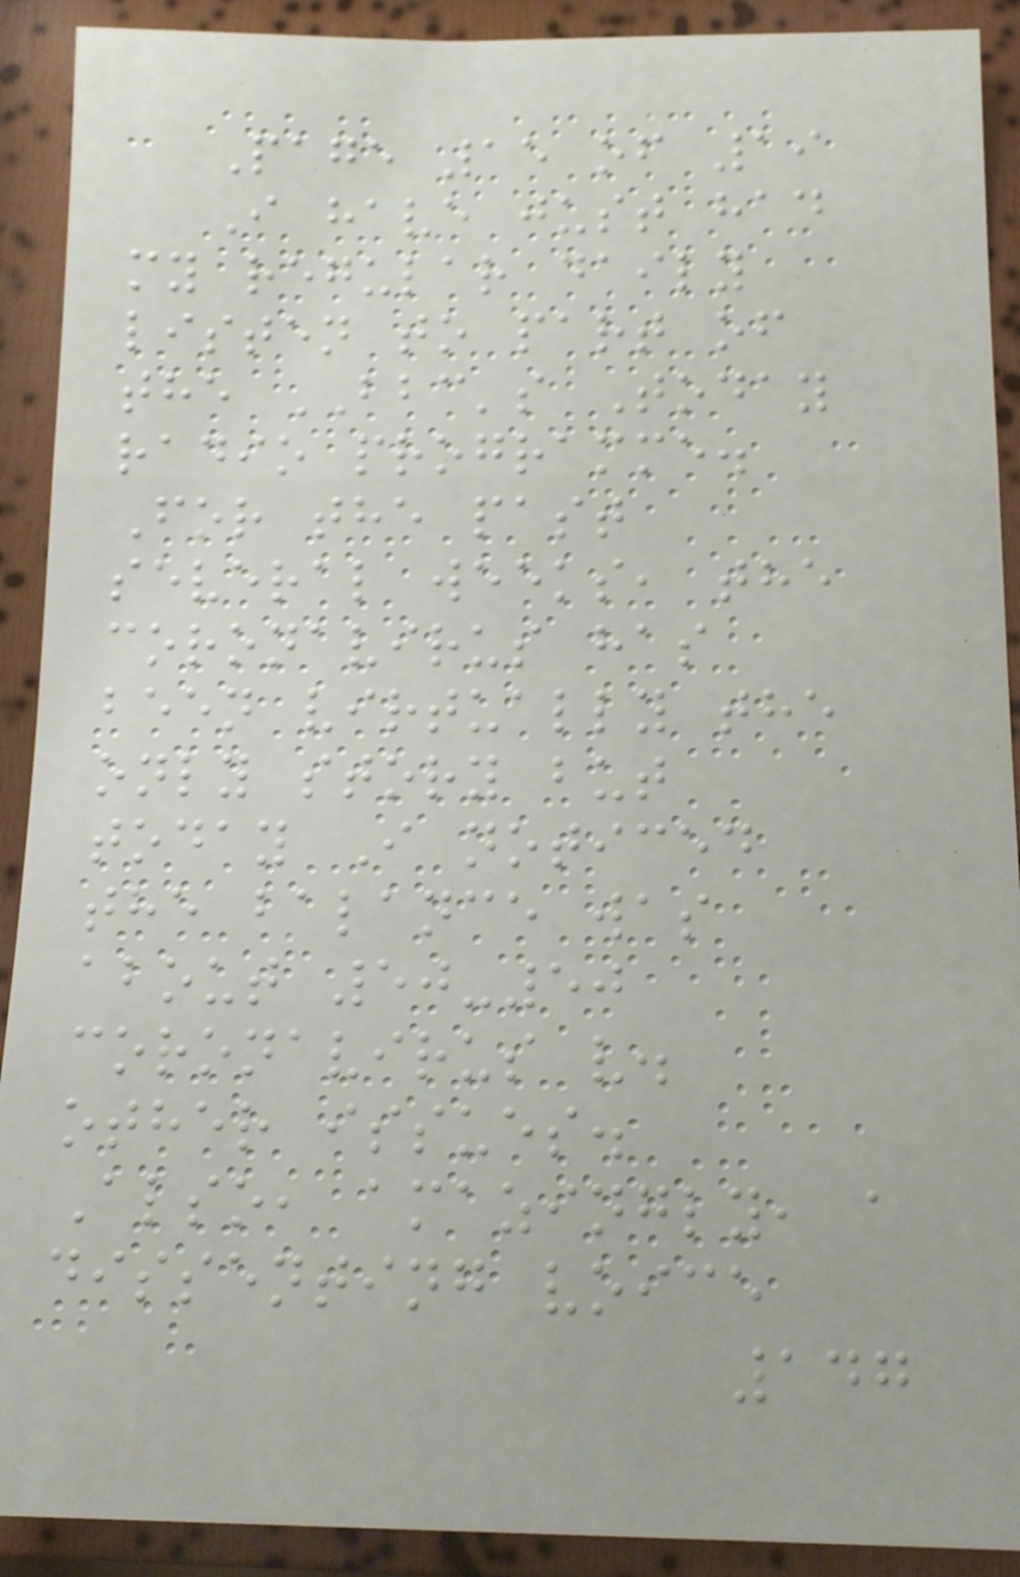Page 15 of 19
I have just had
my regular daily
listen to part of
the BBC's Today
radio programme.
For the past
several weeks, the
coronavirus has
been virtually the
only story but
today I noticed
the balance was
about 50-50
coronavirus v.
other issues.
Also, amazingly, a
dissenting voice
147
